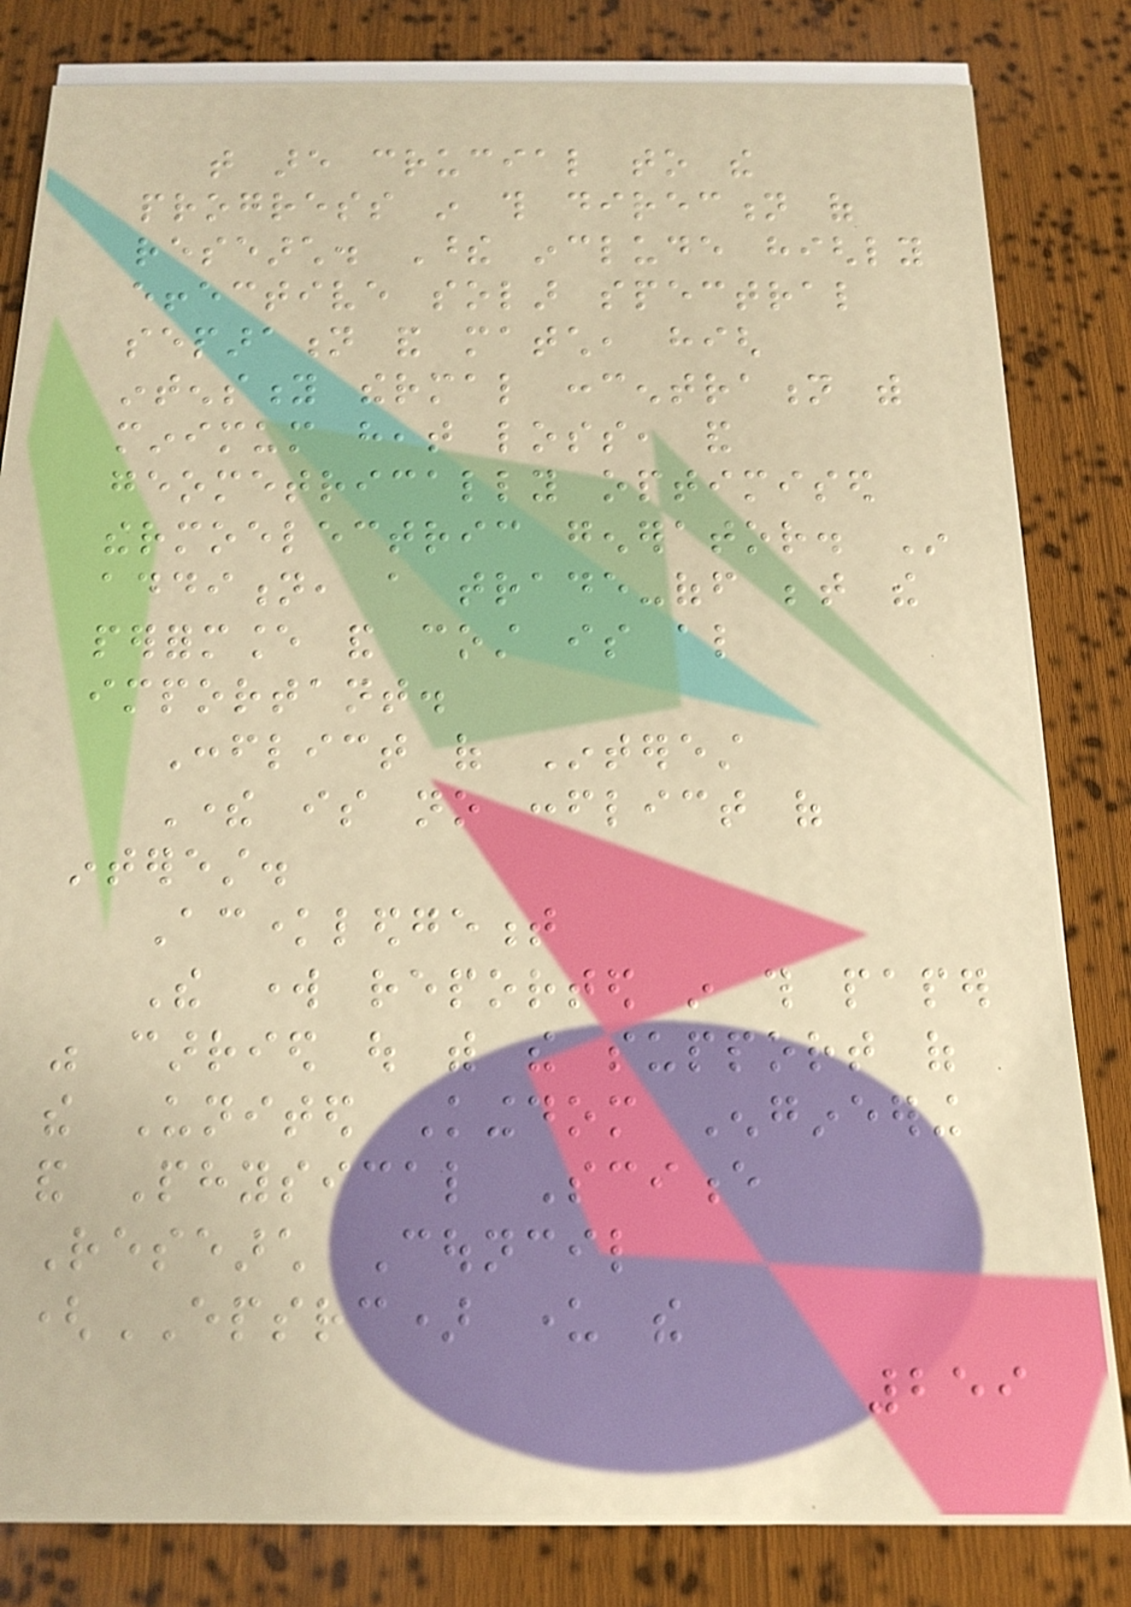that are crucial to the
progress in this direction of
research. These include highly
effective solar spectral
separation and match, high
intensity thermal concentration with
minimum heat loss, and
geometrically optimised
thermoelectric generator. In
addition, a trade-off between the
performance and cost is also
important.
Conflict of Interest
There is no conflict of
interest.
Acknowledgement
The work reported in this paper
was carried out with the support of
the United Kingdom Engineering
and Physical Science
Research Council
(EPSRC) under the
259
